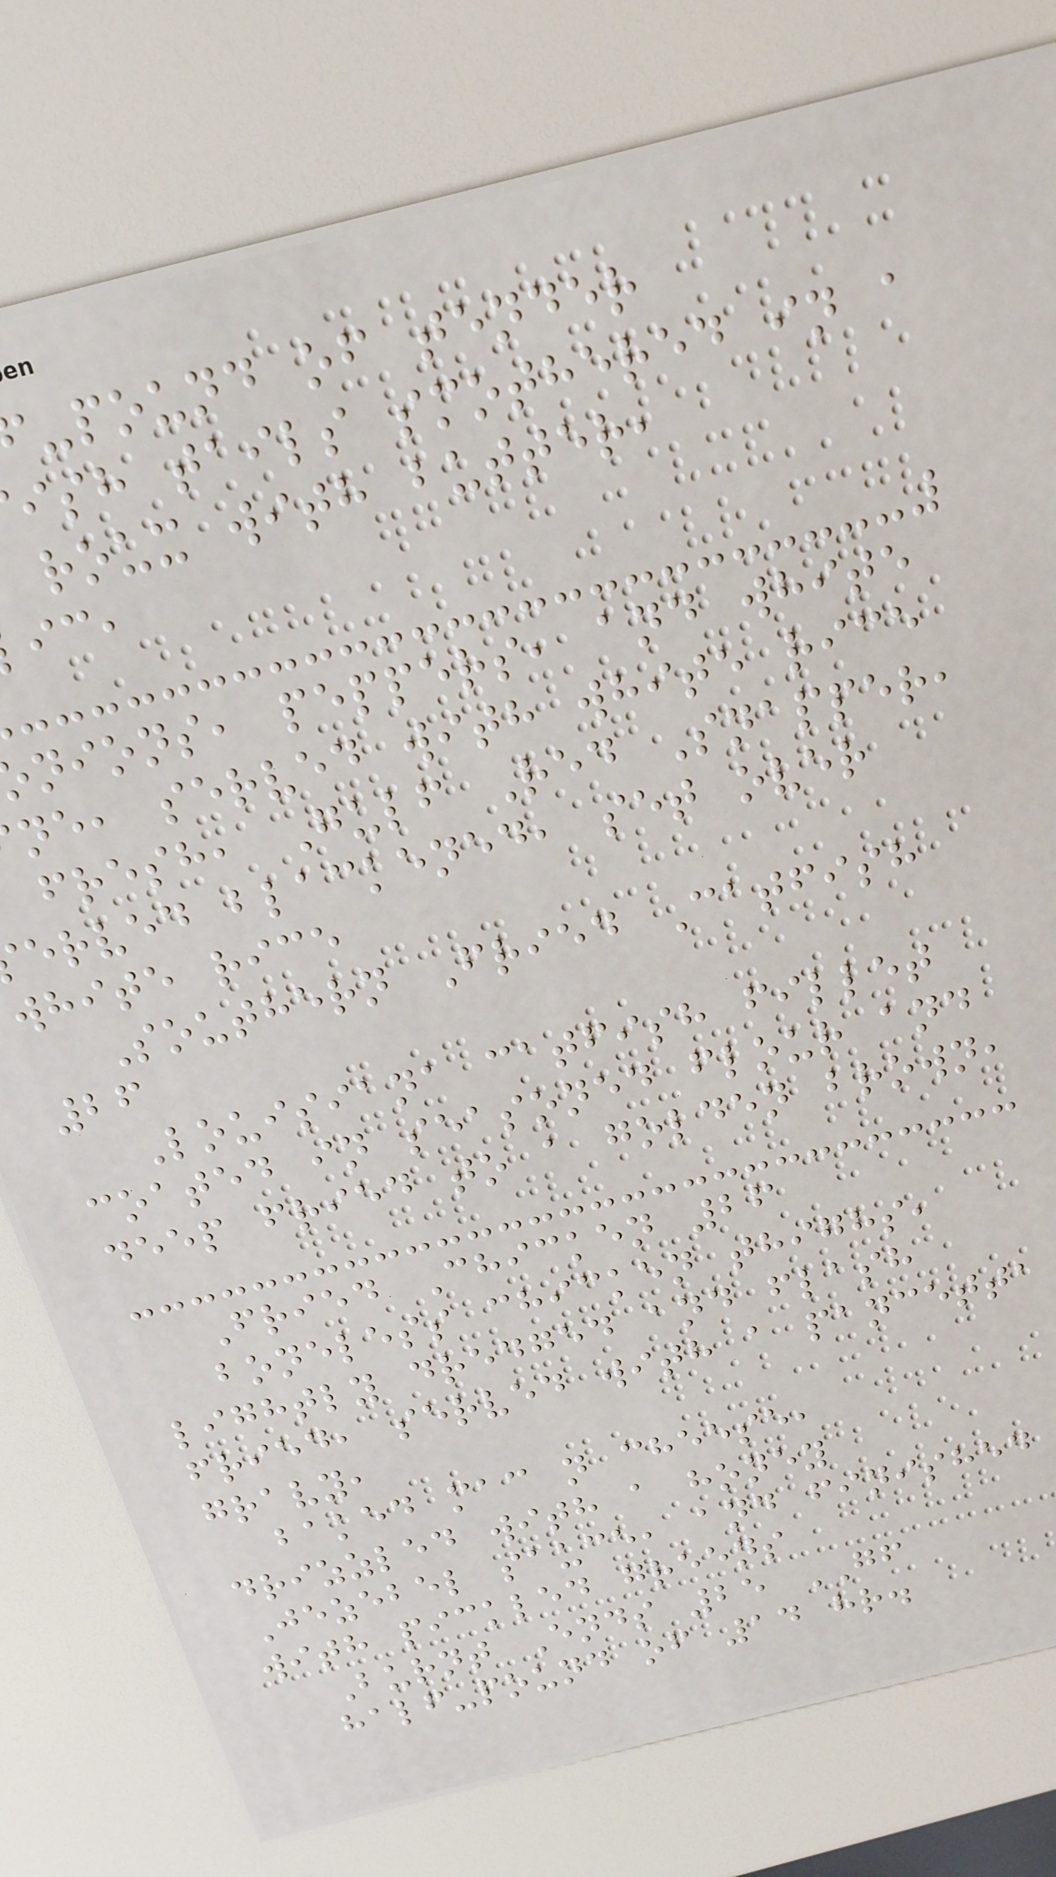-pound of tender
ish tails smothered in a
roux with butter,
nions, peppers, and white
ne, served with white rice
fresh, Gulf Red Snapper,
erved blackened, set over
white rice
Southern Fried Catfish
26
Louisiana catfish fillet
coated in seasoned flour and
deep fried to a golden brown,
Fried Chicken 26
boneless chicken thighs,
lightly dredged and flash
fried, served with a pancetta
gravy,
baked mac n cheese,
drizzled with a honey
Jezebel sauce, and finished
with pickled greens
Burnt Ends 25 GF
half-pound of 14 hr.
